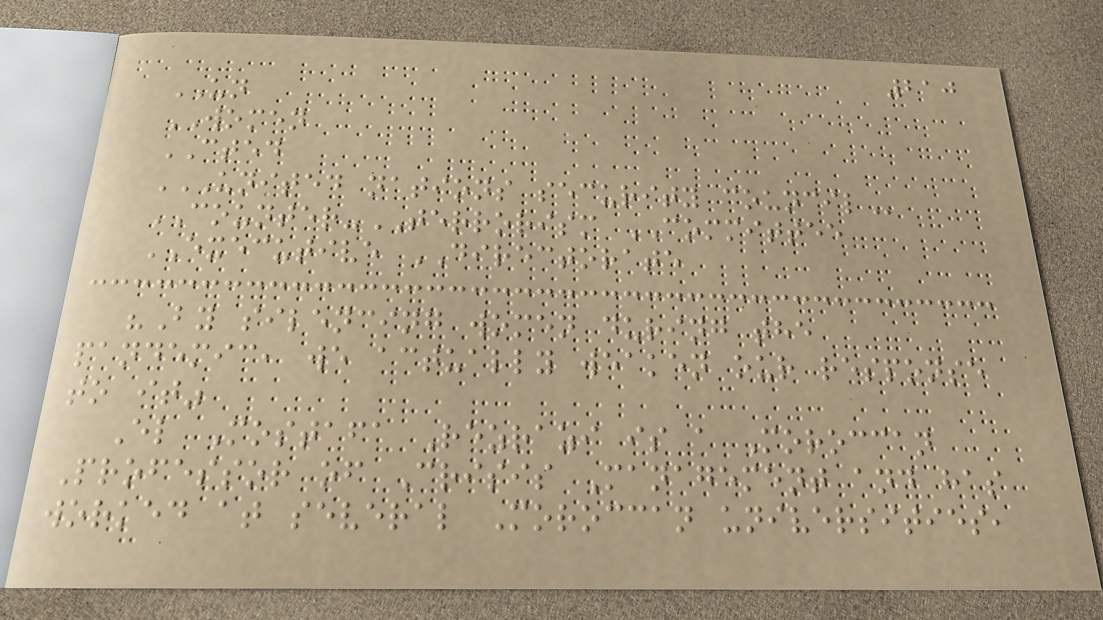210
UN
WOMEN
CTED
UNITED NATIONS SECURITY COUNCIL
COUNTER-TERRORISM COMMITTEE
EXECUTIVE DIRECTORATE
"By silencing women during the
pandemic, we actually weaken our response
to it"
El Mostafa Rezrazi is a Moroccan
Professor of Crisis Management and has
worked at several Moroccan universities,
